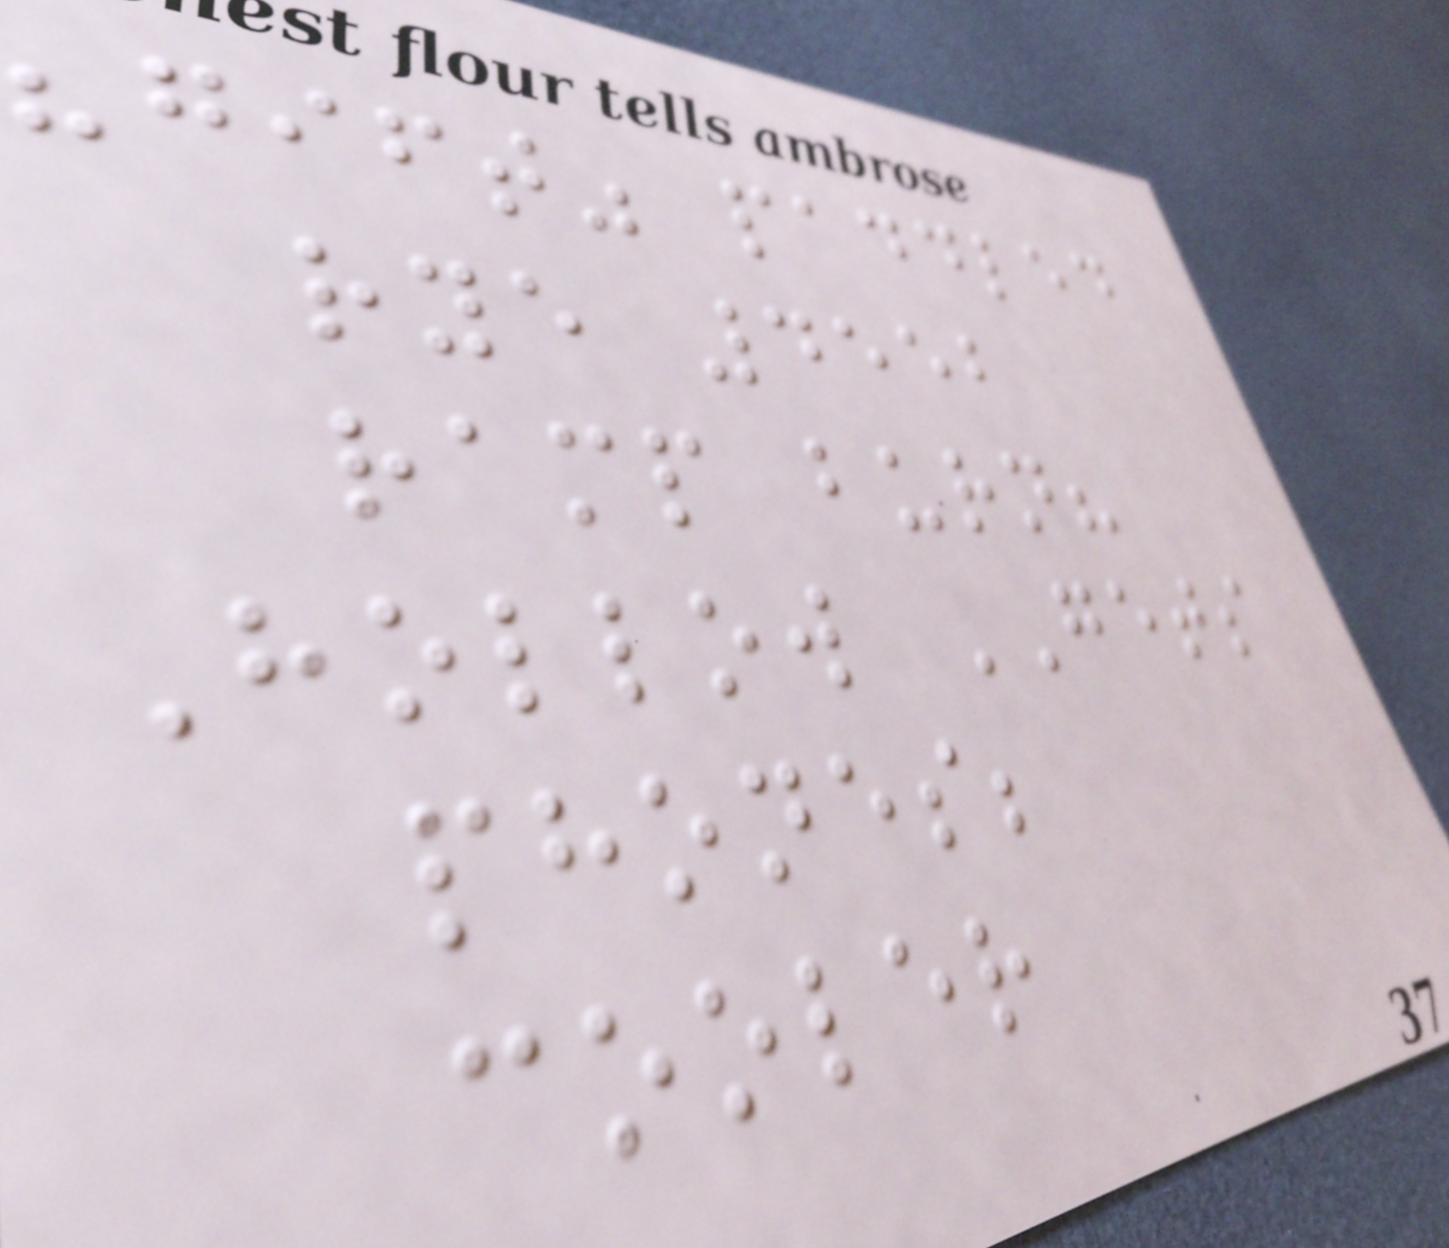"gift" paddled
rye 4552
ramp burn?
Hollow GETS
phones;
cooler
